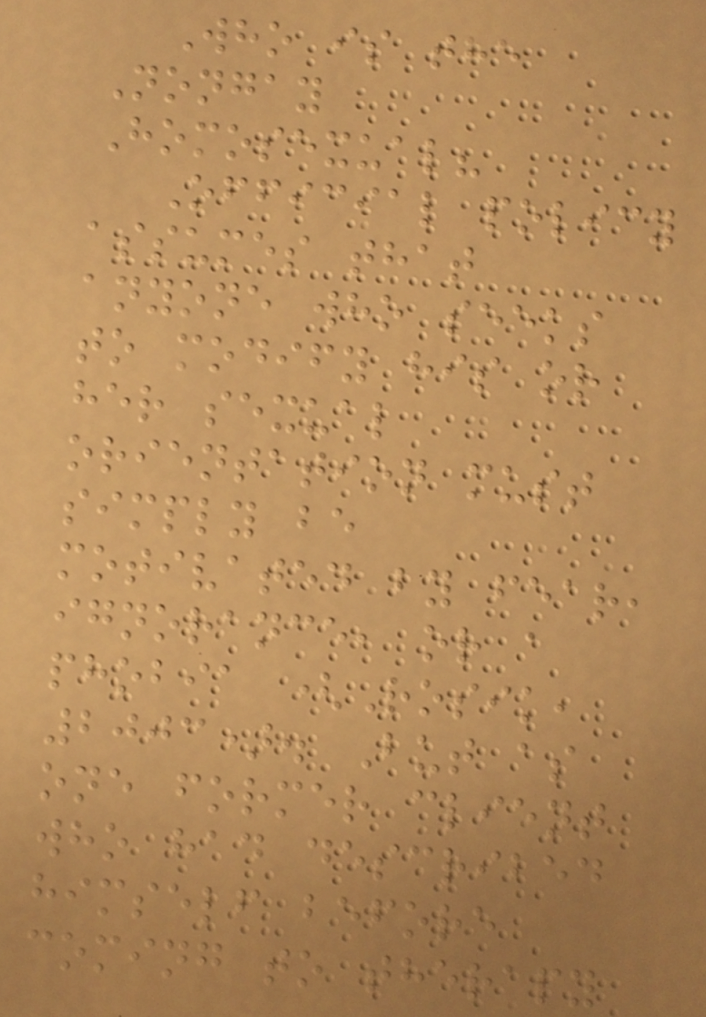Who is the
Nongay
Homosexual?
Official policy
assumes that
anyone who seeks
to modify his or
her sexual
orientation must
simply be
motivated by fear,
ignorance, or a
phobia (Rosik,
2003). But as
one former client
who had described
himself before
coming to therapy
